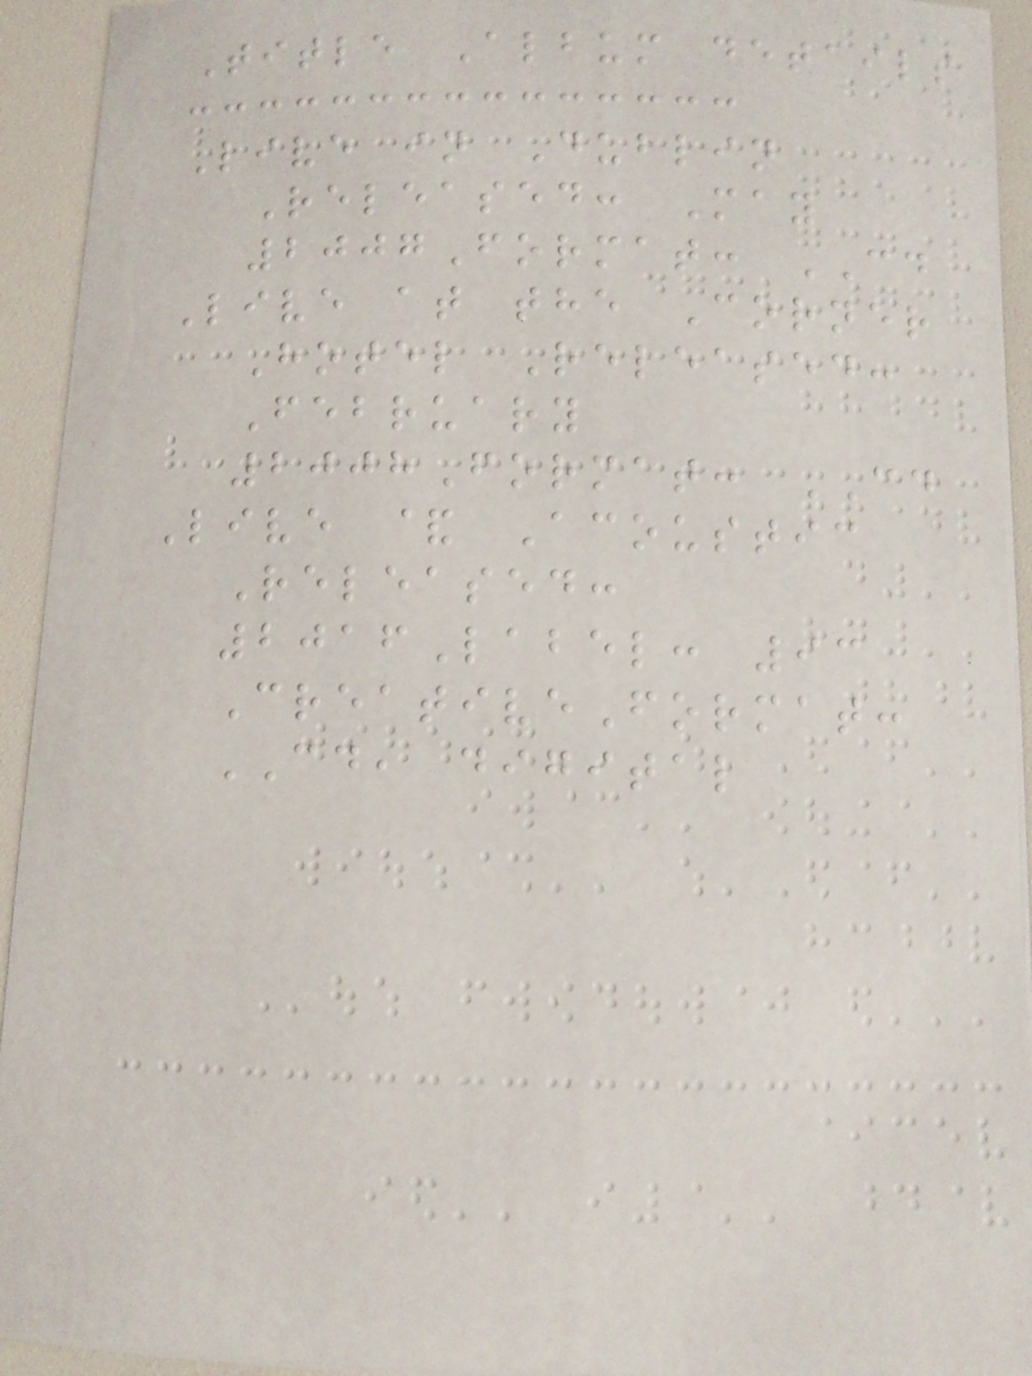Title Album details
Live in Dublin
Released: May
2007Format: CD
Live at the Corner
Hotel Released:
February
2008Format: CD
Live & Acoustic
Released:
2016Label: 93
CreativeFormat:
CD, digital
